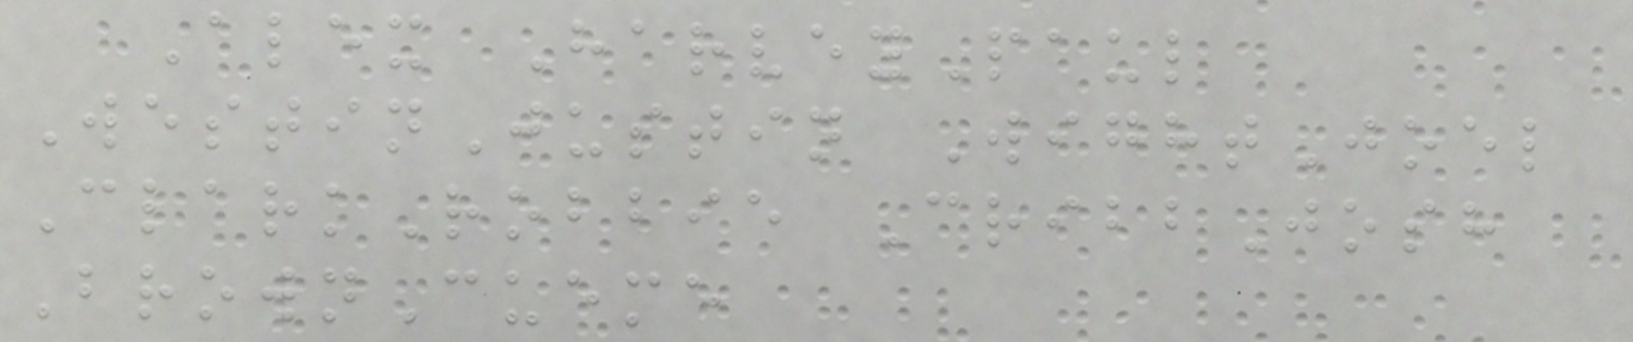Alex HarveyPaul
WestinJustin WightJoel
ClarkRobbie CribbJosh
BrownCueme
